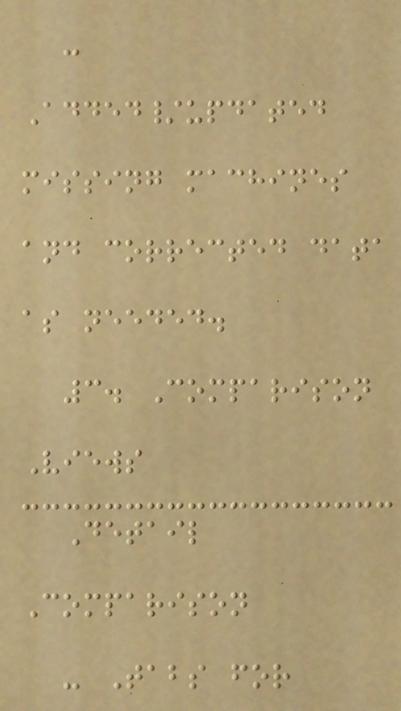-
Added/updated
missing machines
and corrected data
as needed.
3. Comparison
Views
Detail
Comparison
- Tabs for
